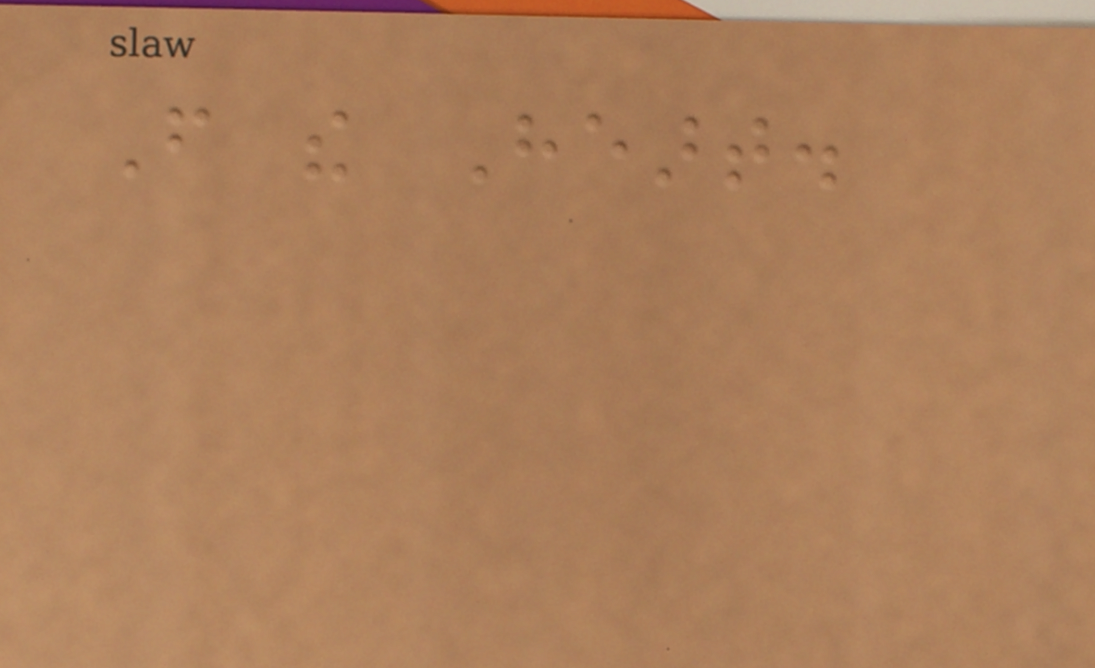From the Heart.
